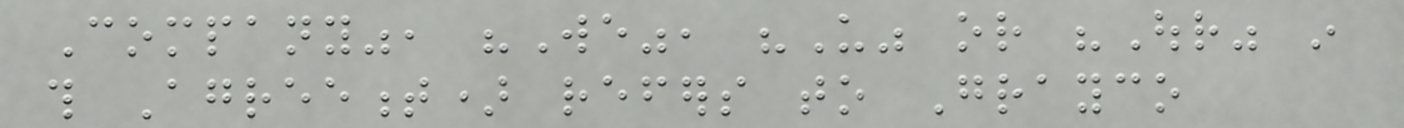Company", "We", "Us" or "Our" in
this Agreement) refers to Grayco
